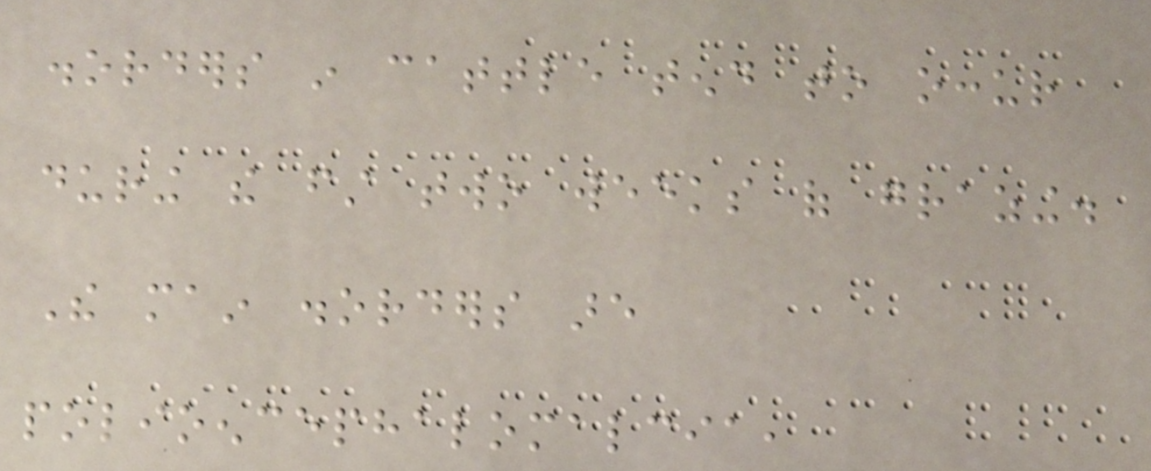disorders in cattle tend to occur
during the first two weeks of grazing.
The main disorders are
polioencephalomalcia,
